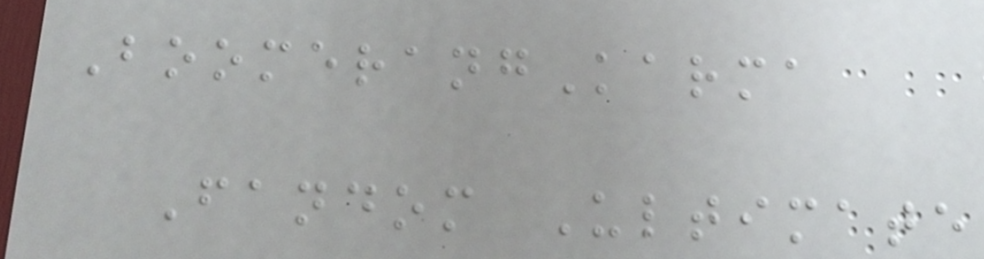BoomerangKarma
Fandom Ultimate
